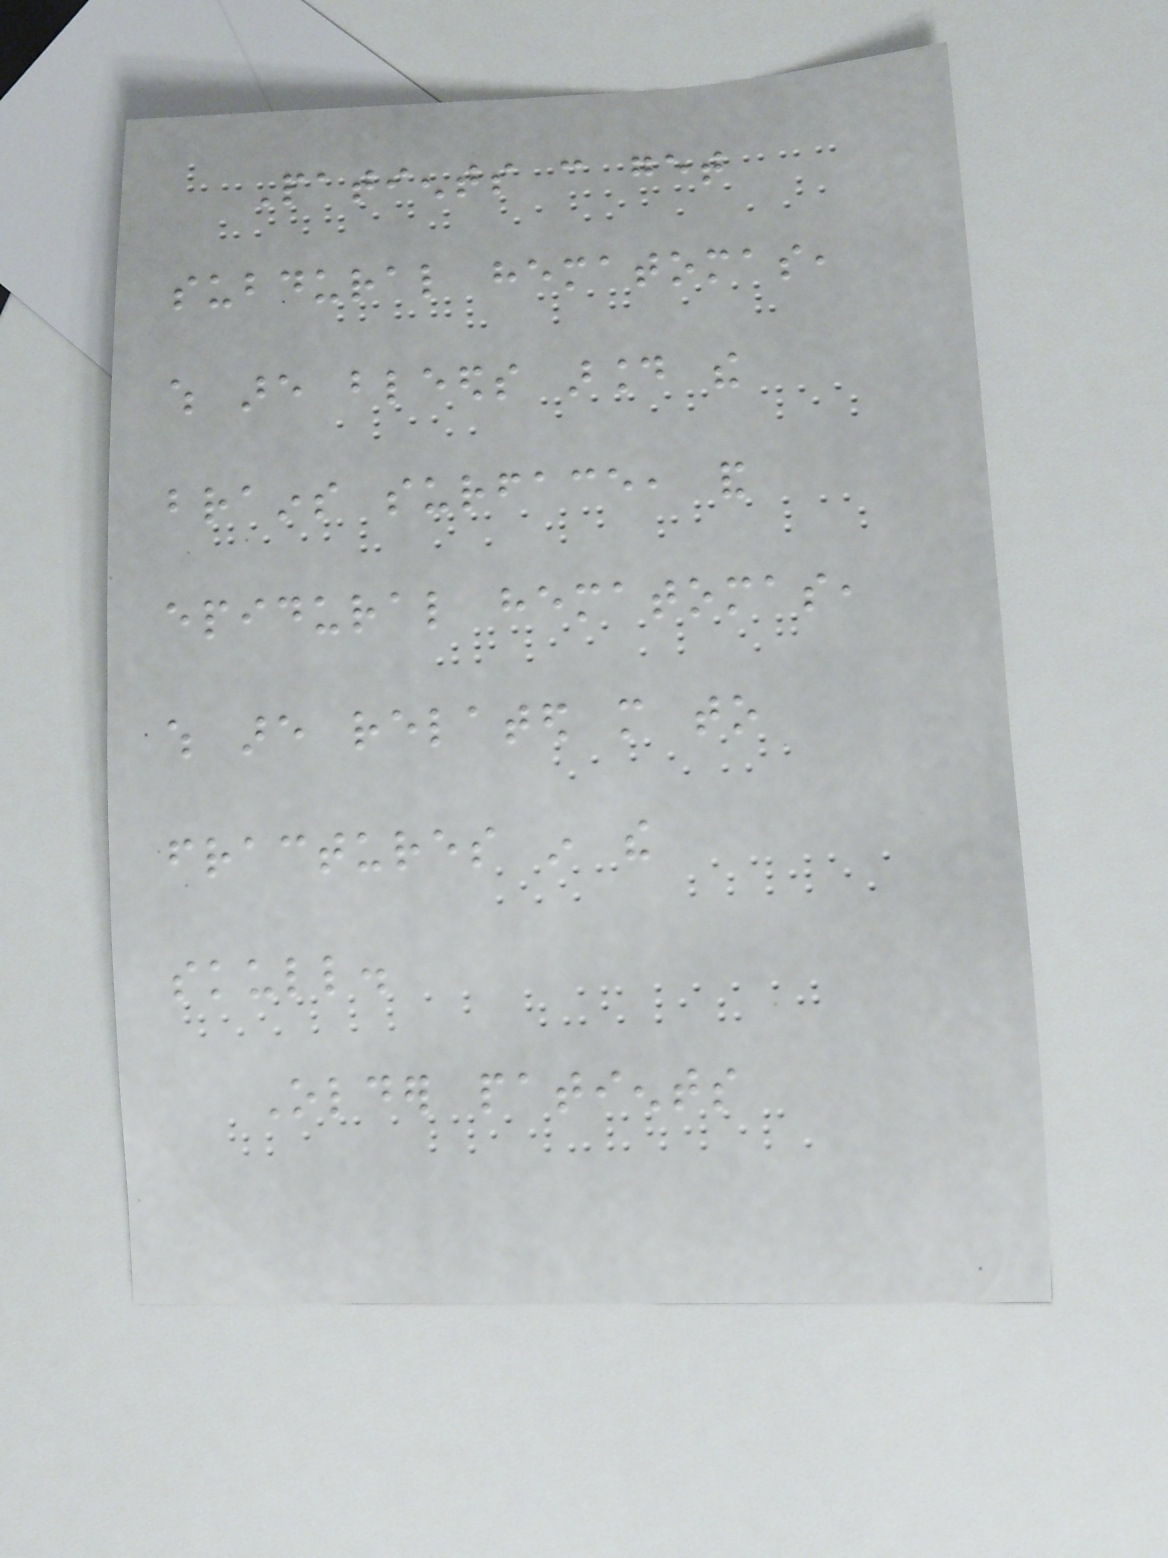Patients can get
subdural hematomas,
which are bleeds around the
brains surface, and
epidural hematomas,
which are related more to
fractures in the
skull.
Older patients
